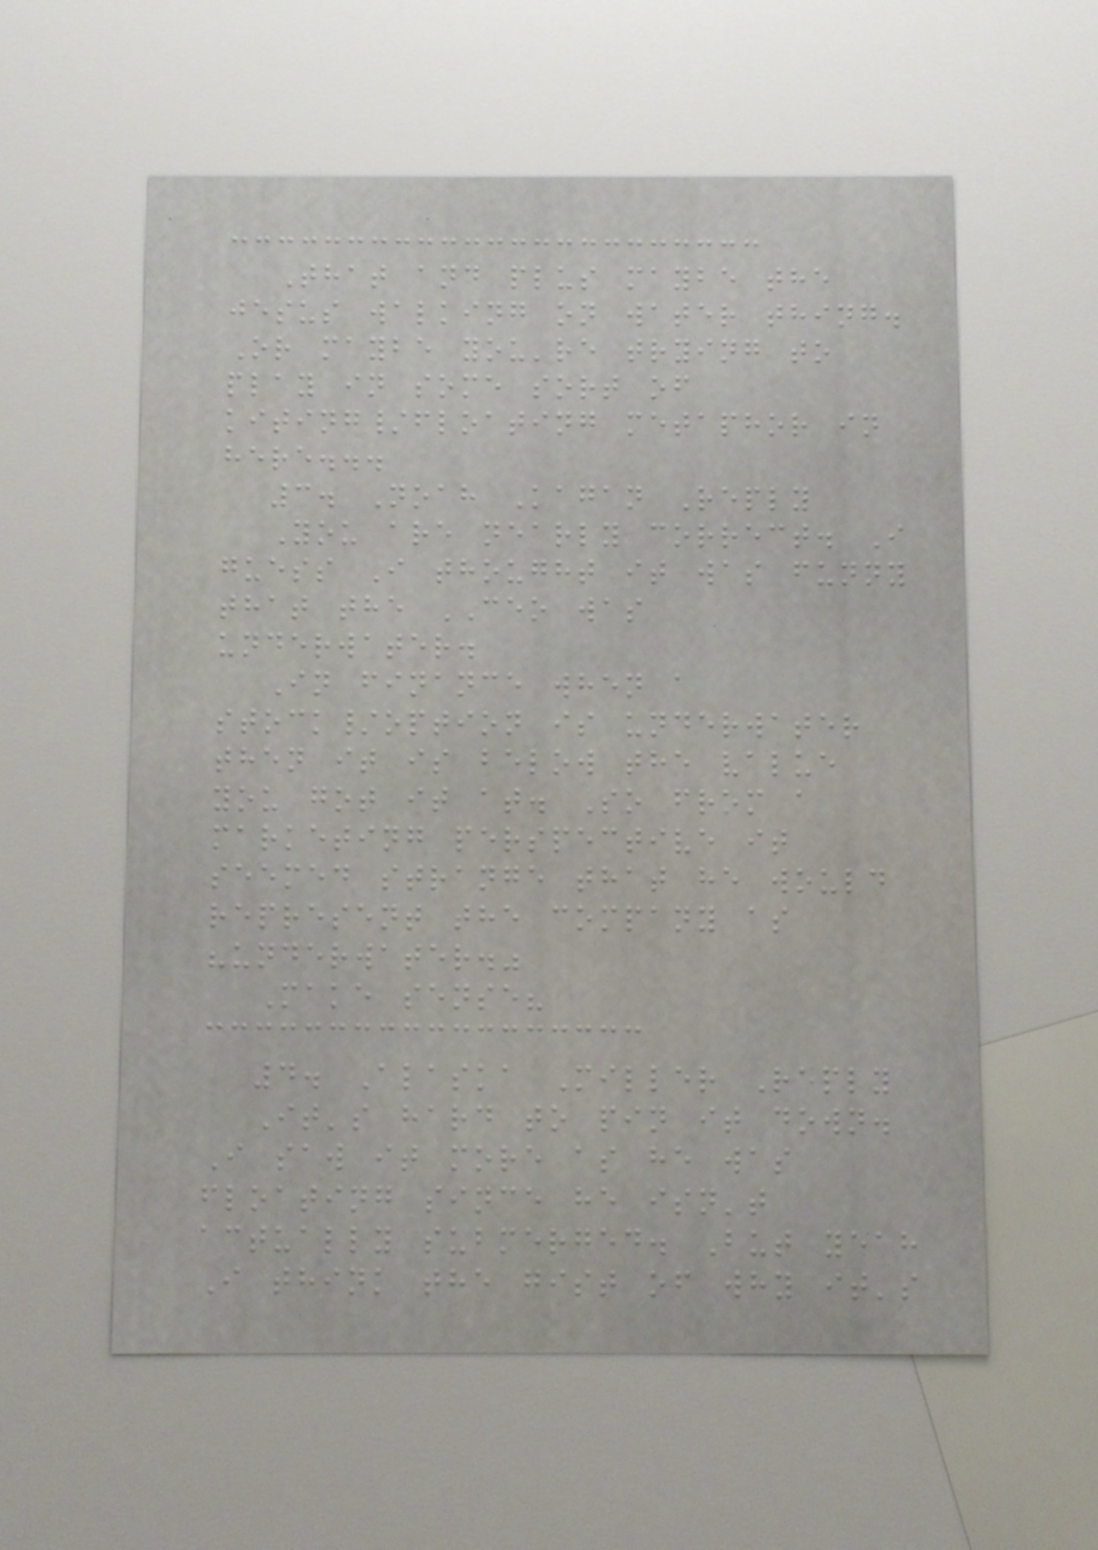That and plus maybe the
jesus walking on water thing.
Or maybe you're trying to
play in some sort of
kiting/floating metaphor in
here...
3. Noah Kagan Reply
You are nearly correct. I
guess I thought it was funny
that the CEO was
underwater.
In finance when a
stock/option is underwater
then it is below the value
you got it at. So from a
marketing perspective it
seemed strange that he would
represent the company as
"underwater."
Make sense?
4. Alaska Miller Reply
It's hard to pin it down.
I saw it more as he was
floating since he isn't
actually submerged. But yeah
I think the gist of why it's
